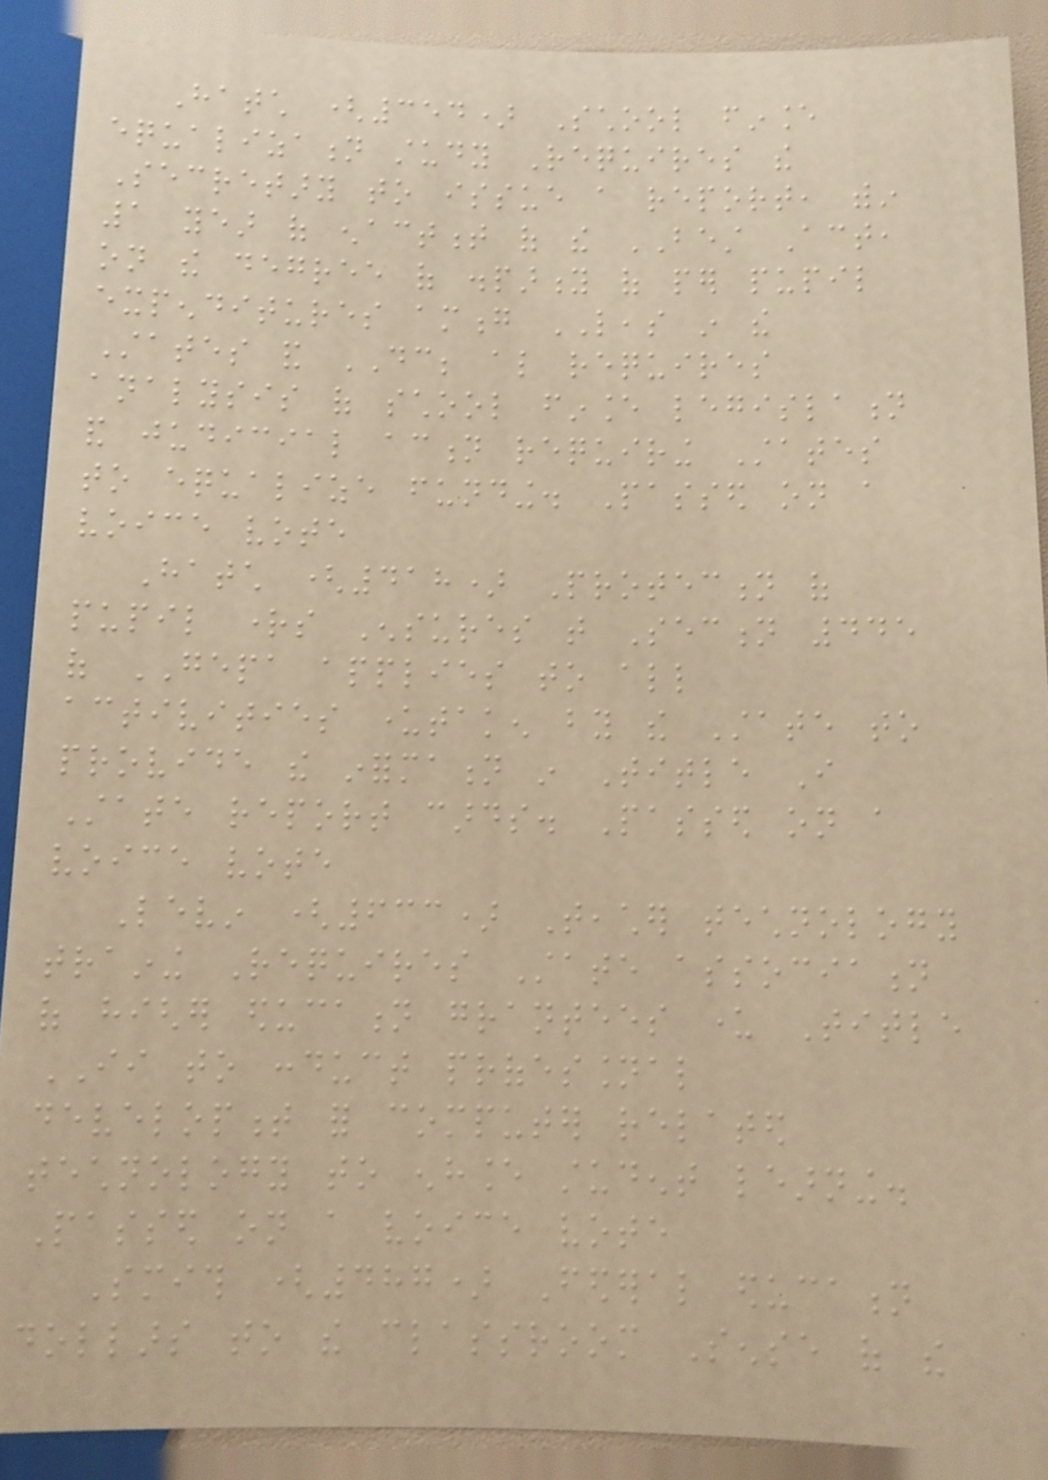Hatch (354) School finance
equalization study Requires the
Secretary to issue a report, within
1 year of enactment of the BEST Act,
on the degree of disparity of per pupil
expenditures among LEAS in the
States and DC; also requires
analysis of school finance legislation
and judicial action requiring States
to equalize funding. Passed on a
voice vote
Hatch (418) Protection of
pupil rights Ensures that Section 445
of GEPA applies to all
activities undertaken by the State to
provide the information in Title I
State report cards. Passed on a
voice vote
Levin (633) Teacher technology
training Requires State association
of higher education grantees under Title
II to conduct professional
development for computer related
technology to enhance student learning.
Passed on a voice vote
Smith (487) Federal education
dollars to the classroom Sense of the
